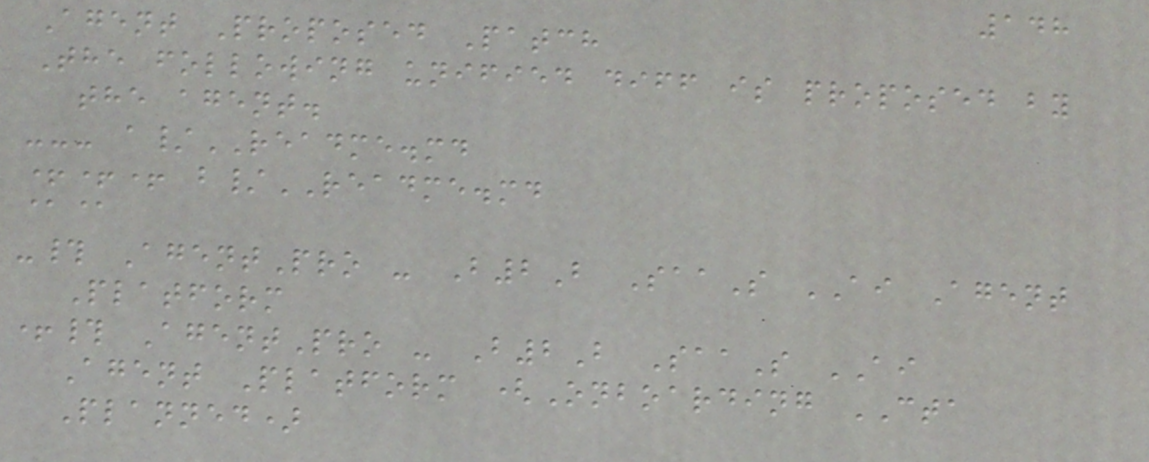148
Agent Proposed Patch
The following unified diff is proposed by
the agent.
--- a/README.md
+++ b/README.md
@@
-# AgentPro - B2B SaaS AI Agent
Platform
+# AgentPro - B2B SaaS AI
Agent Platform (Onboarding CTA
Planned)
